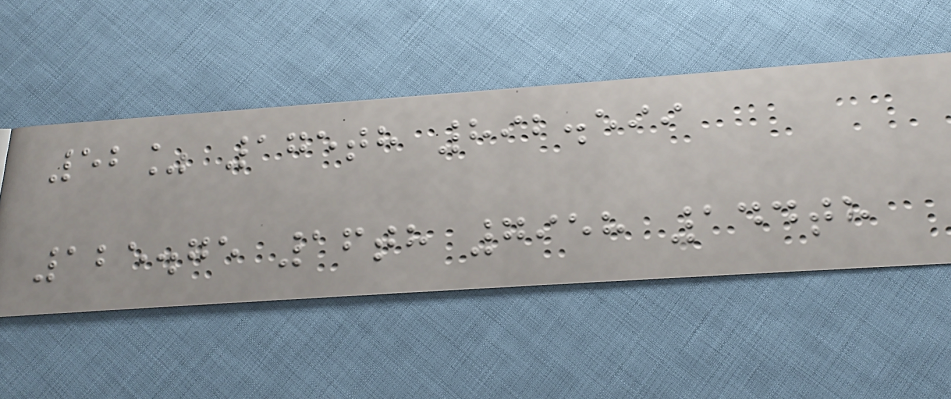52% 175th 892.599
125.75 16th 7958 144th
